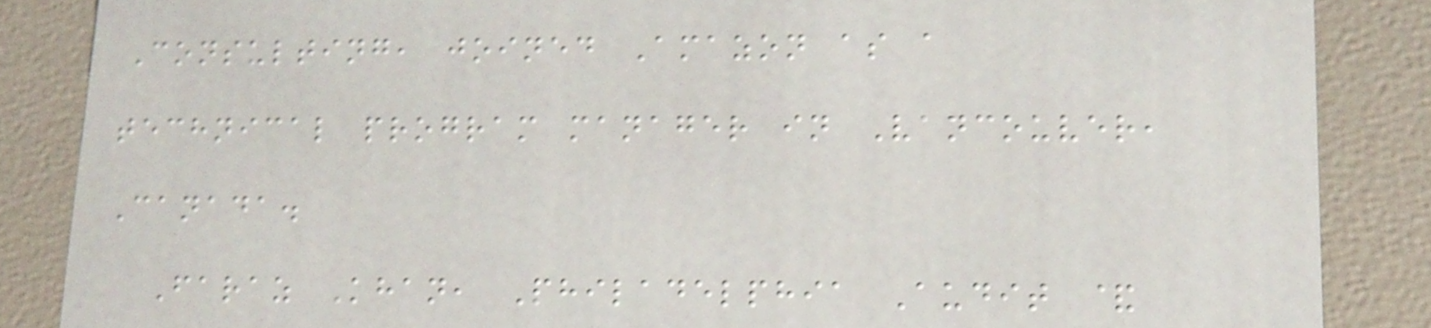Consulting, joined Amazon as a
technical program manager in Vancouver,
Canada.
Faraz Khan, Philadelphia Audit &
